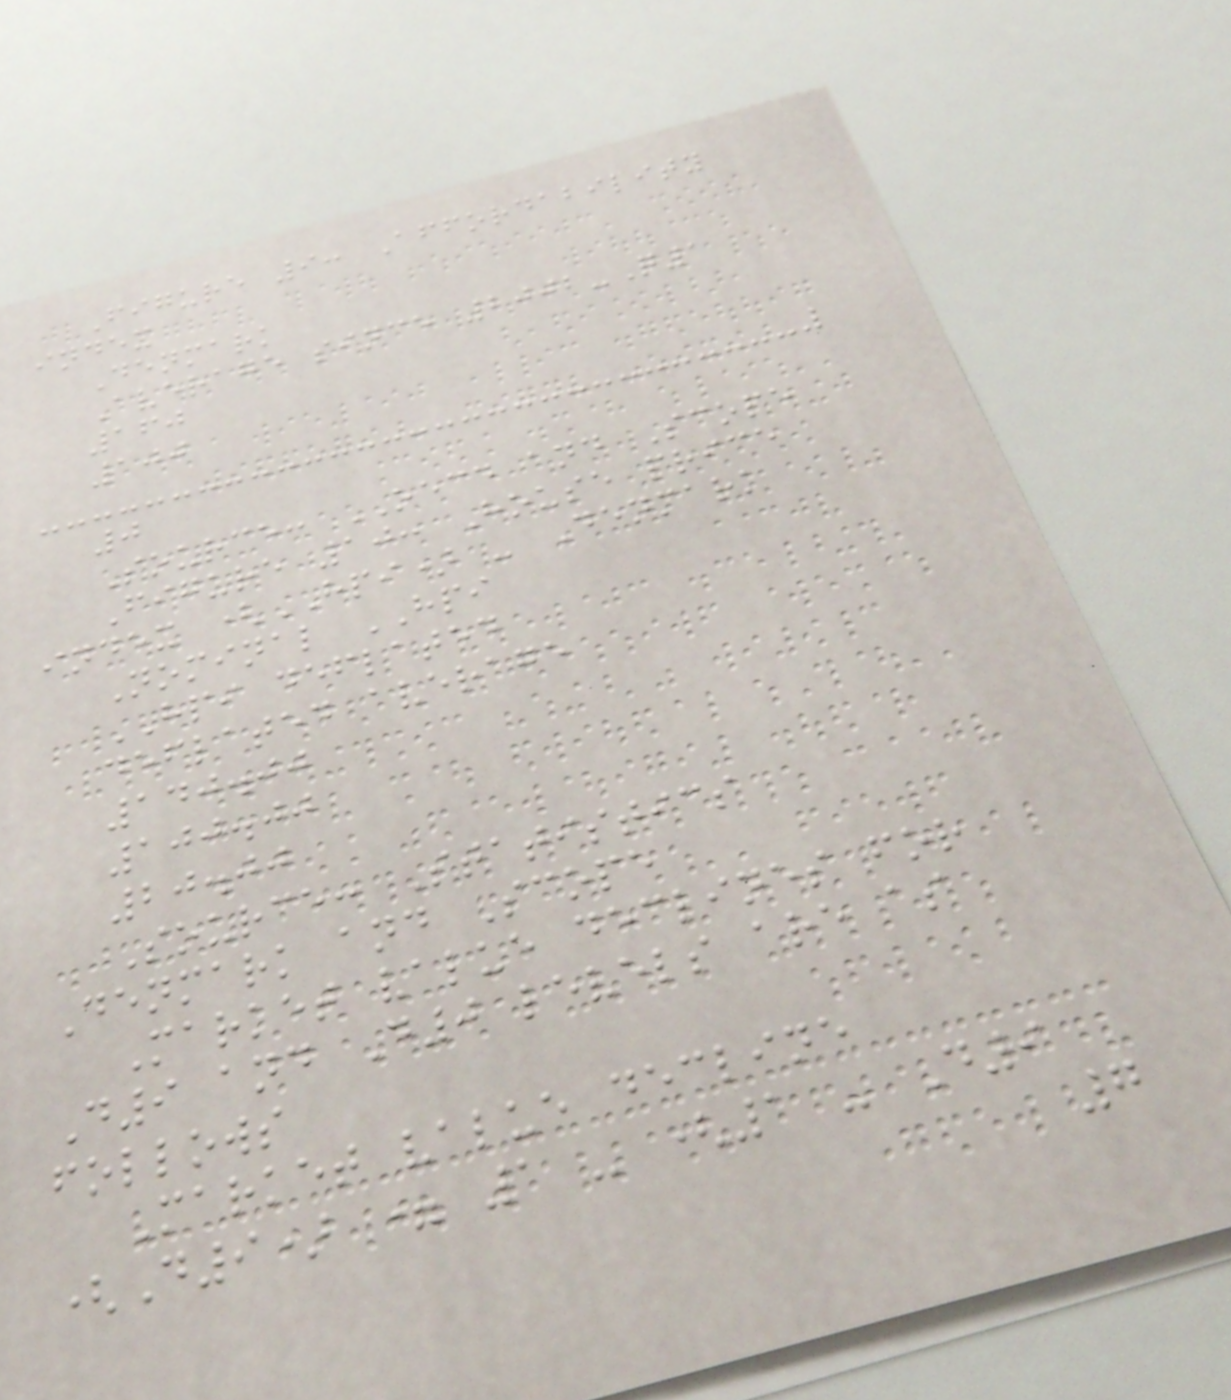Figure 9: Affordability
index
Denmark
Average since 2002-Q1
160
100
0
Source: OECD and Scope
Figure 10: House price
index (HPI) - Denmark
Nominal HPI
HPI deflated
deflated average
140.00
100.00
20.00
Source: Statistics
Denmark and Scope
Market value declines for
D9 and D0 levels are as
follows
Market value decline
(D9) = 1 - (1 - D9
7
